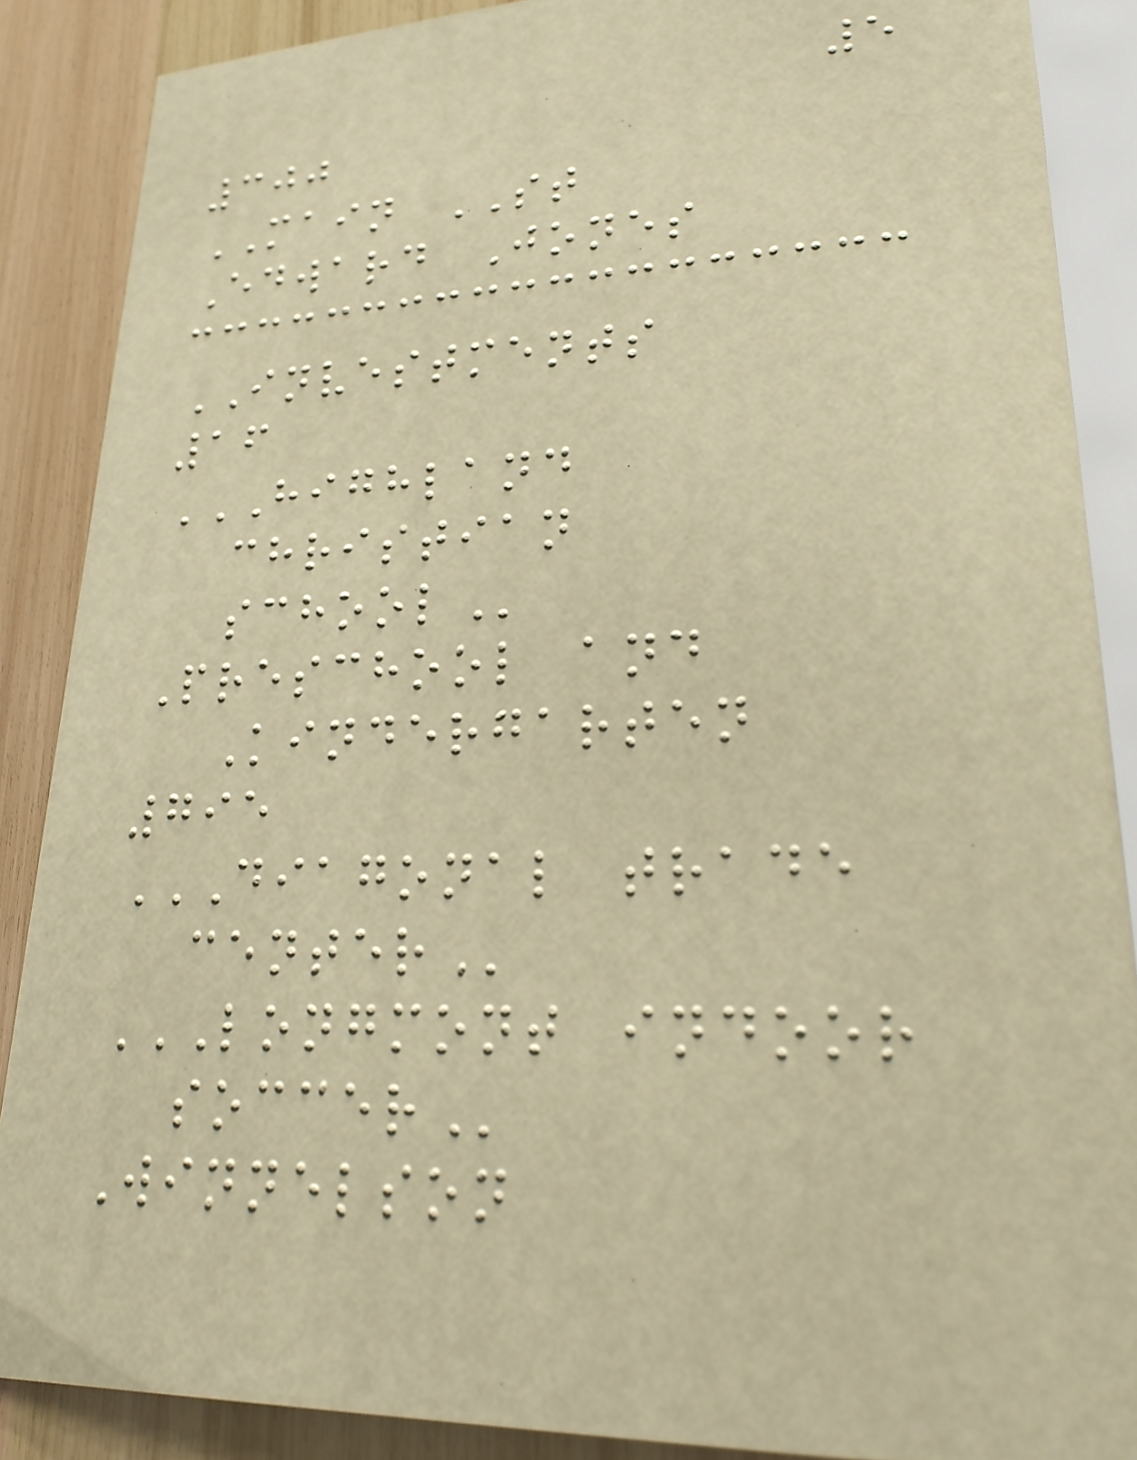5
300
MAIN ST
Edward Jones
INVESTMENTS
16
HIGHLAND
CHRISTIAN
SCHOOL
Preschool and
Kindergarten
795
DIAGONAL TRADE
CENTER
LONGMONT INDOOR
SOCCER
Winnelson
